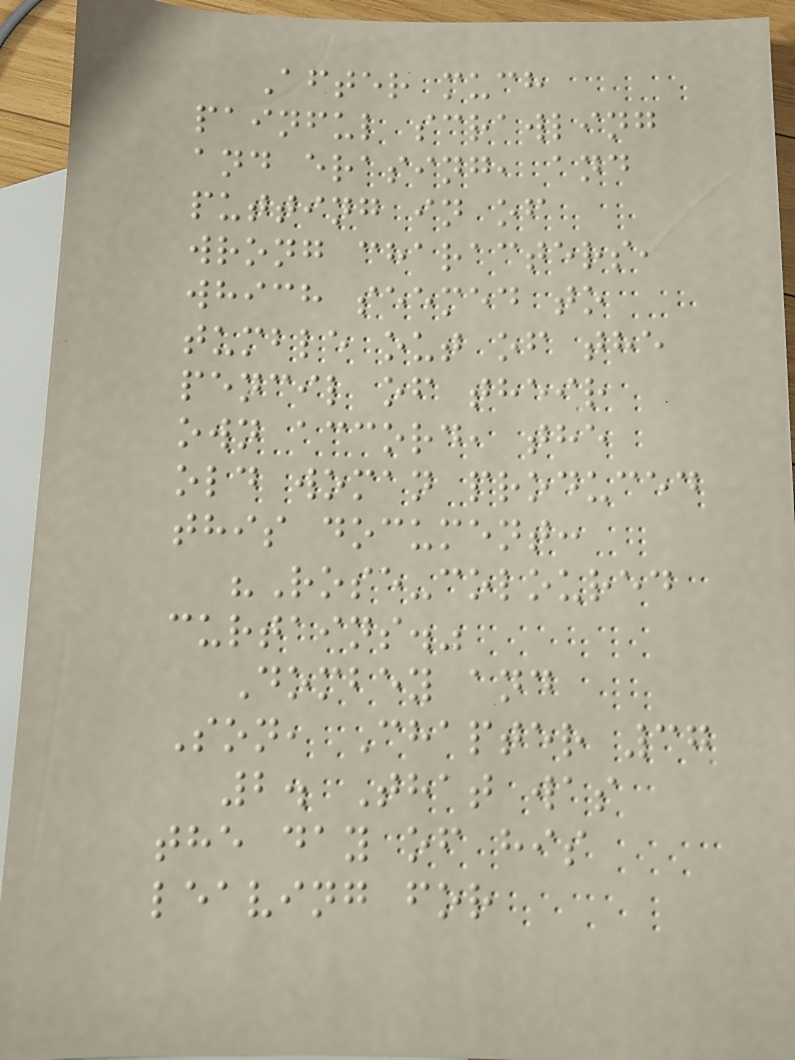After much
painful scrawling
and erasing, and
putting in of
wrong characters,
which seemed to
tumble out of the
pencil of their
own accord, the
old woman produced
this document:
"Rose-coloured
curtains."
Dombey and
Son, Chapter 37
2. That was
the day of his
leaving for
